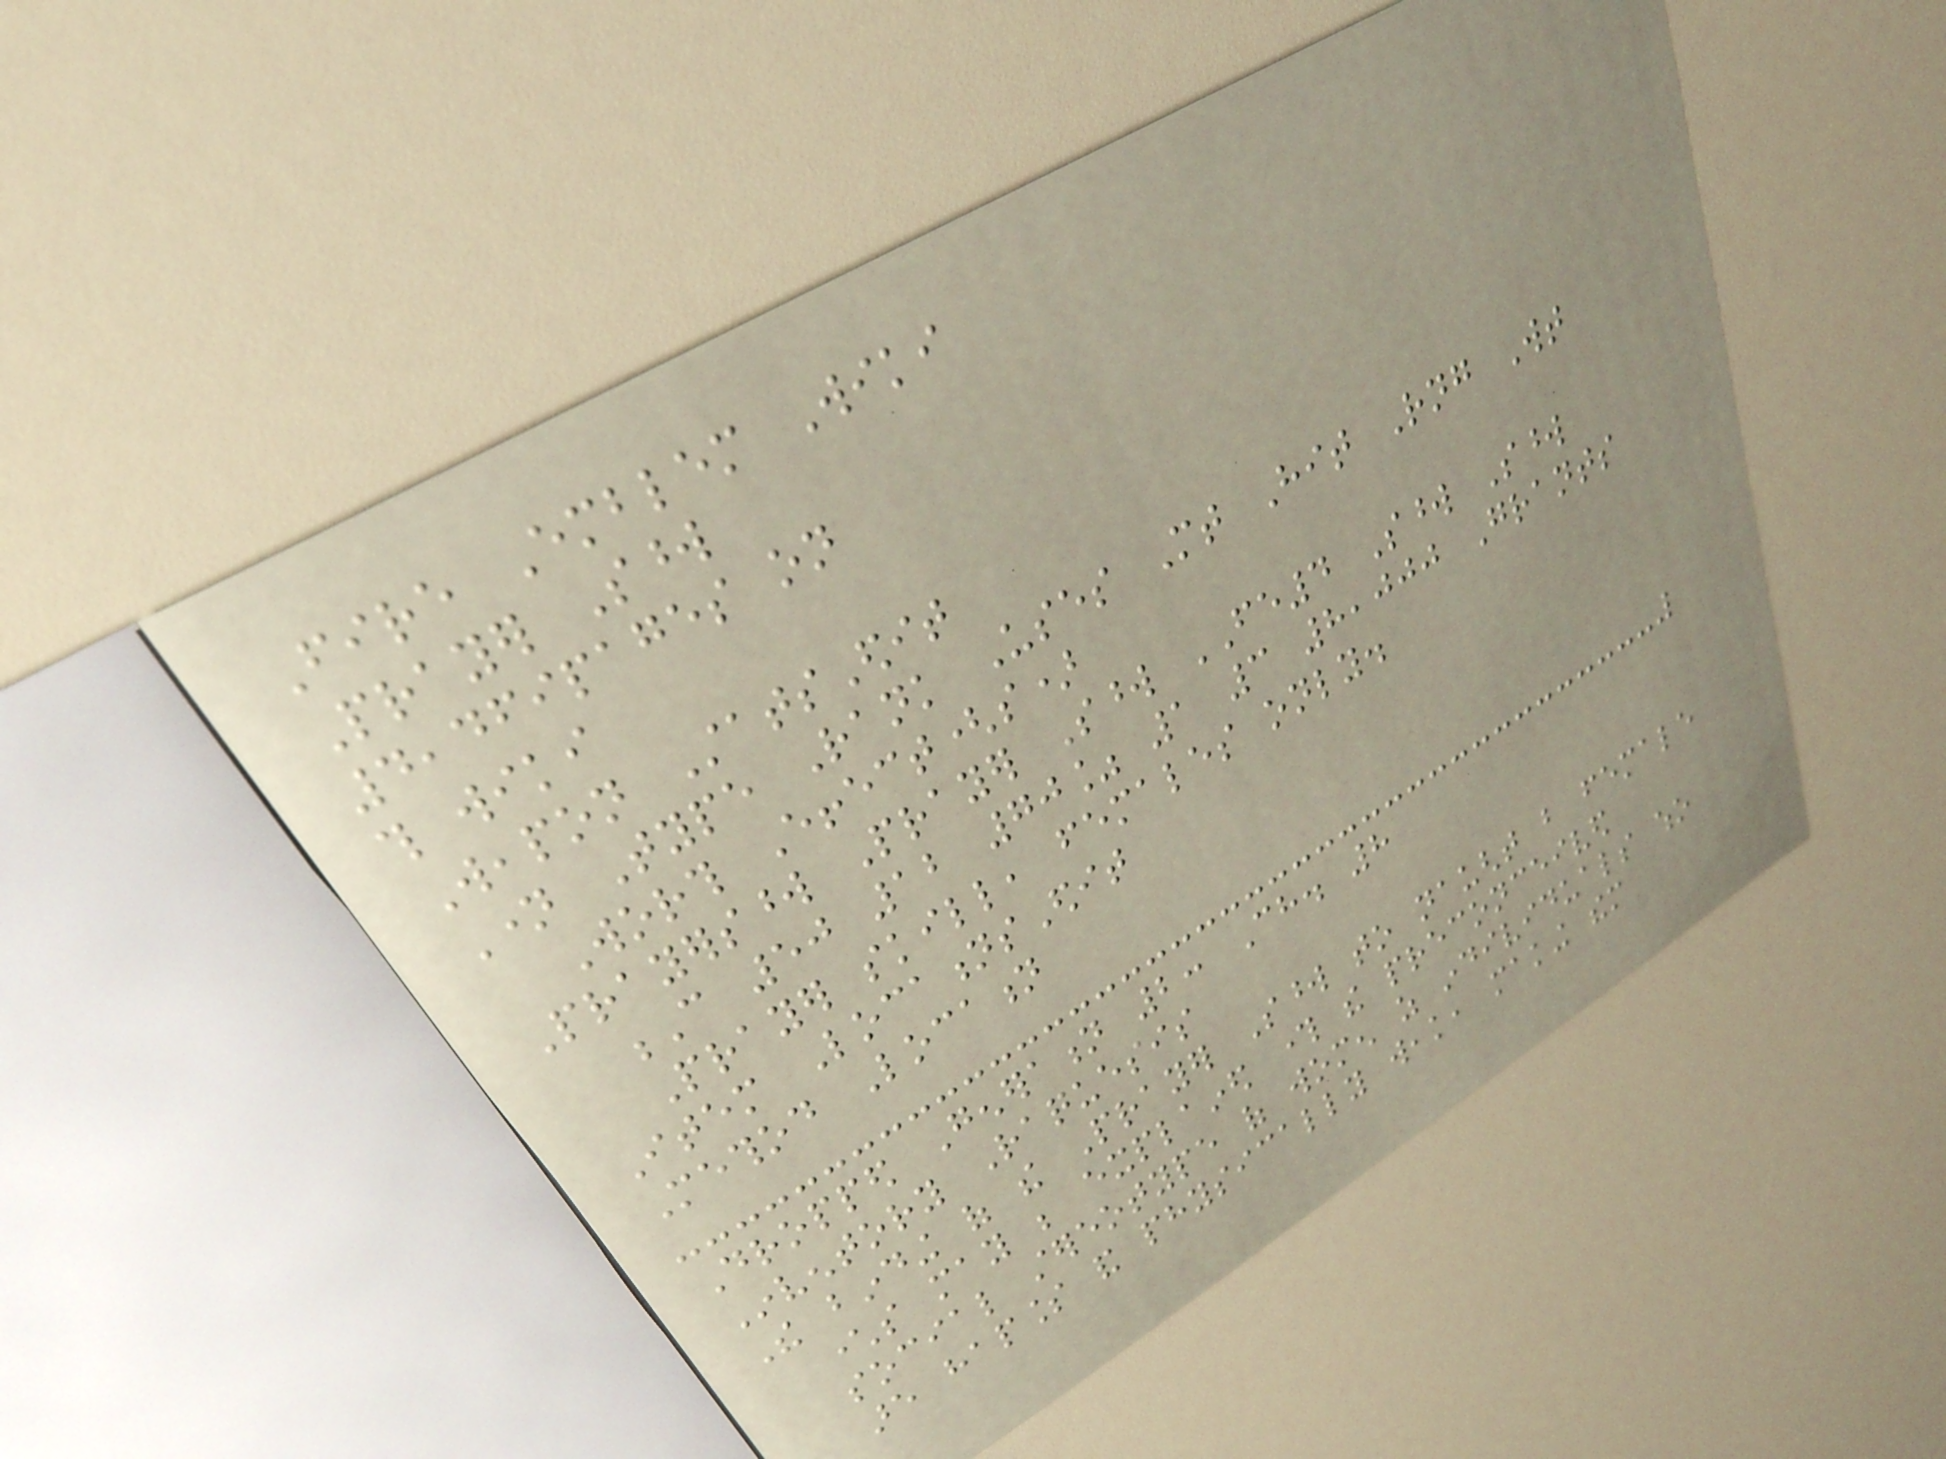Fire Emblem Wiki
Prayer Sword
4,469pages on
this wiki
Weapon StatsEdit
Name Type Rank Uses Mt Hit Rng Wt
Worth Effect(s)
Prayersword Prayer Sword FE4 Sword Sword
C 50 12 70% 1 3 8,000 Grants
Prayer skill, females only.
Item LocationsEdit
Method Location
Dropped Generation 2: Ch. 8
Inventory Raquesis
The binding of the Prayer Sword to naught but female
characters may be explained through the preconceived
social stereotype of women as individuals who
are hapless and physically weak, making them
